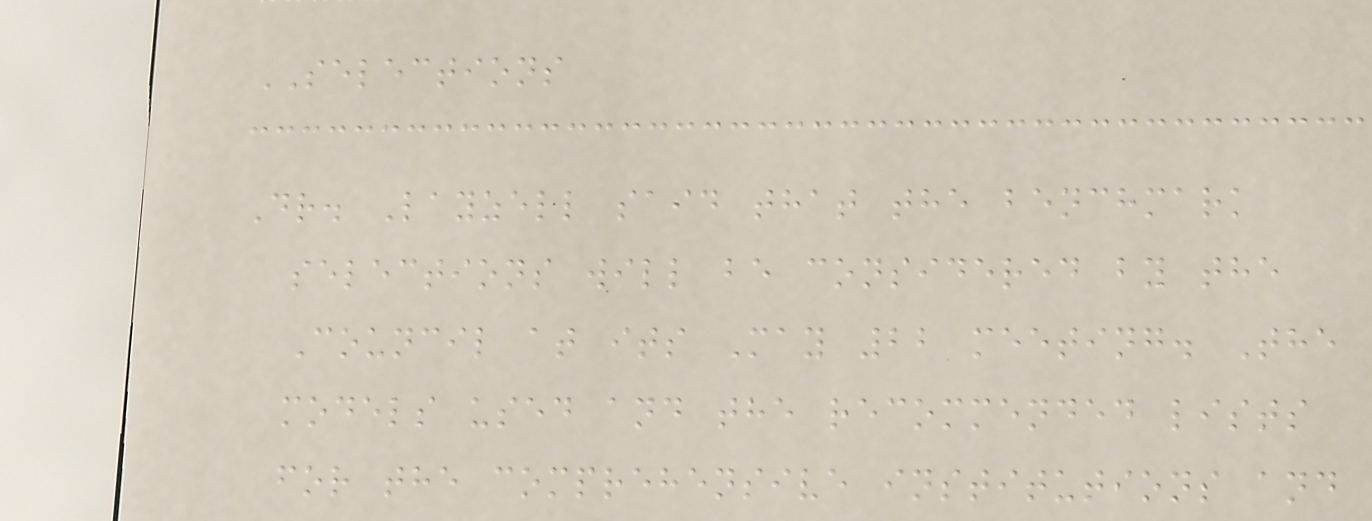SELECTIONS
Dr. Layzell said that the benchmark
selections will be considered by the
Council at its May 22 meeting. The
models used and the recommended lists
for the comprehensive institutions and
